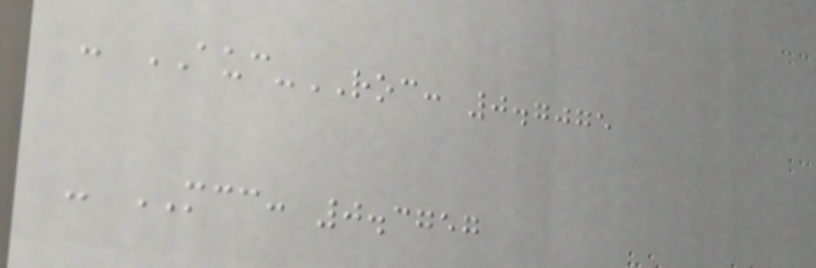- AUC-ROC: 0.7075
- MCC: 0.3757
